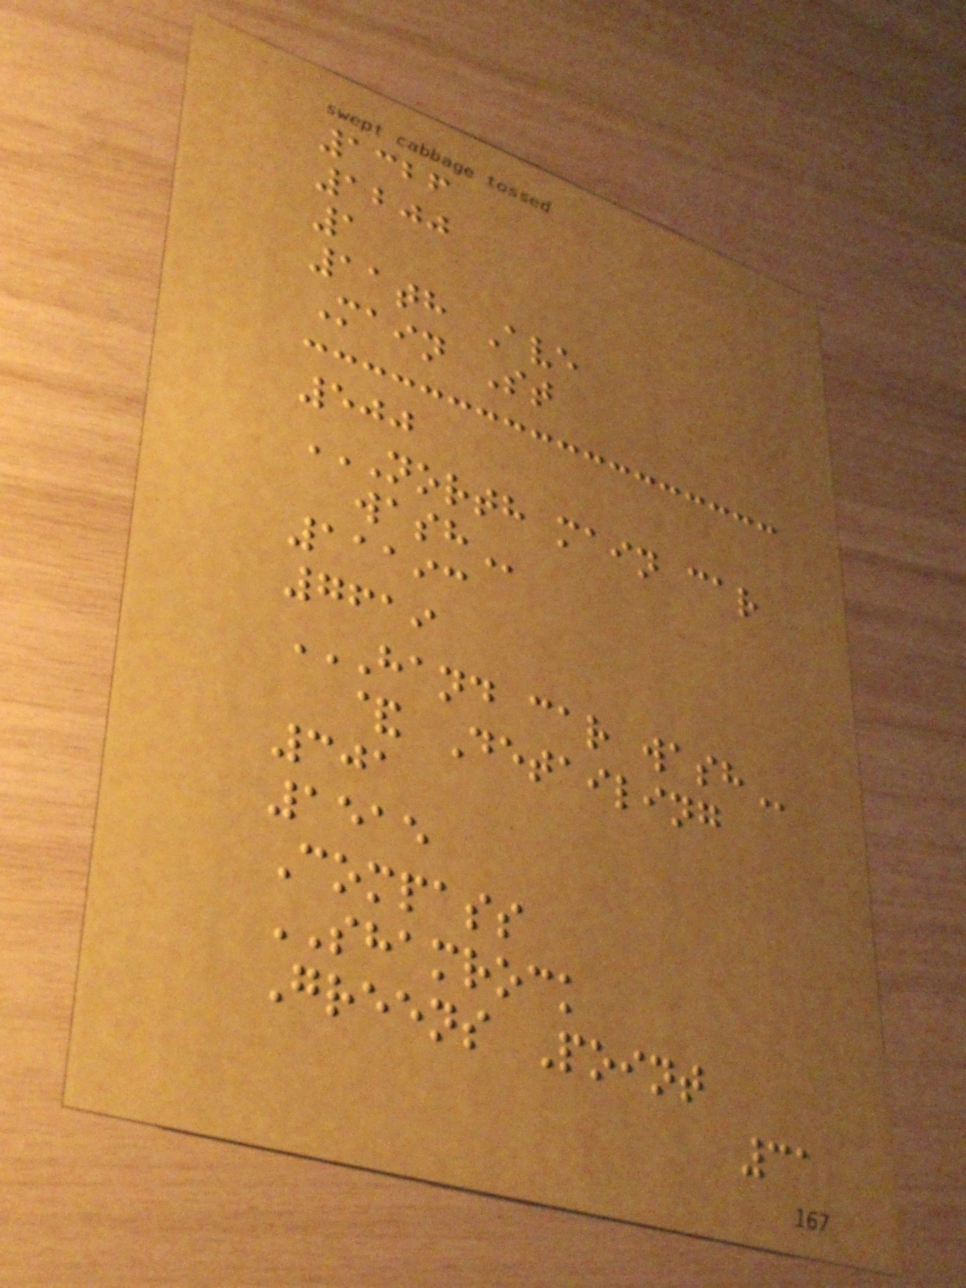1326
1200
1
11th Ave
Main St
500
NORTH MAIN CAR
WASH
11193
7619
HAND CAR WASH
& Detailing
301
1515
Compass
SHAMROCK
Greens Point
31
